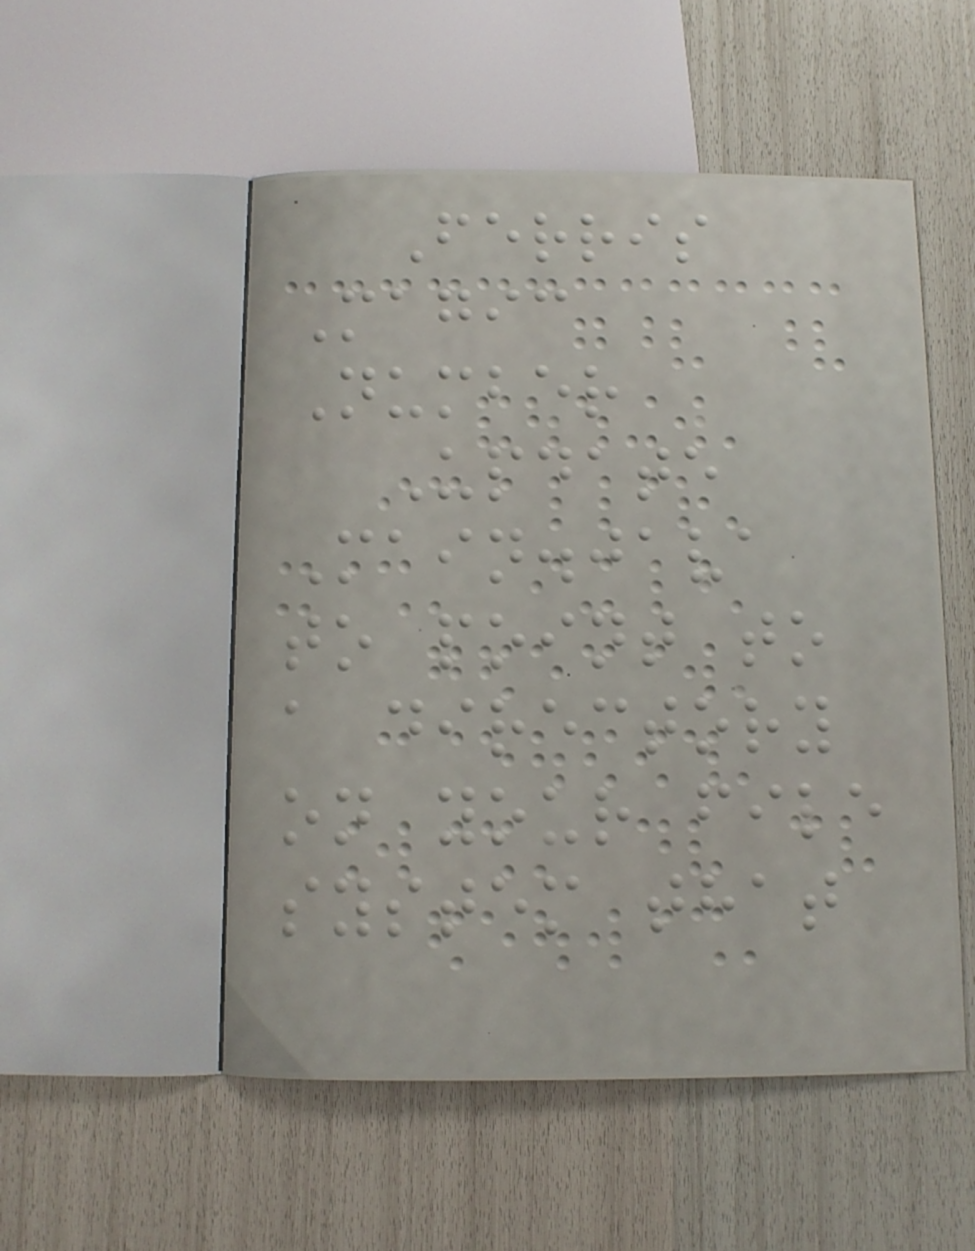Ferris
Magic
Number
Update
Main.java
to point to
a directory
on your file
system that
